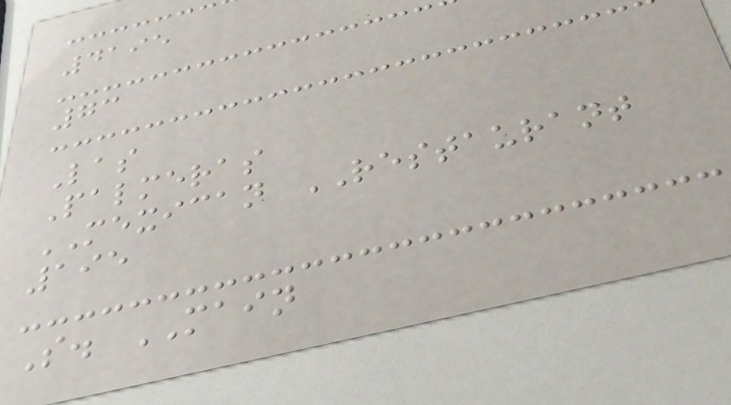4195
73
Las
Palmeras
MEXICAN RESTAURANT
195
S. MAIN
